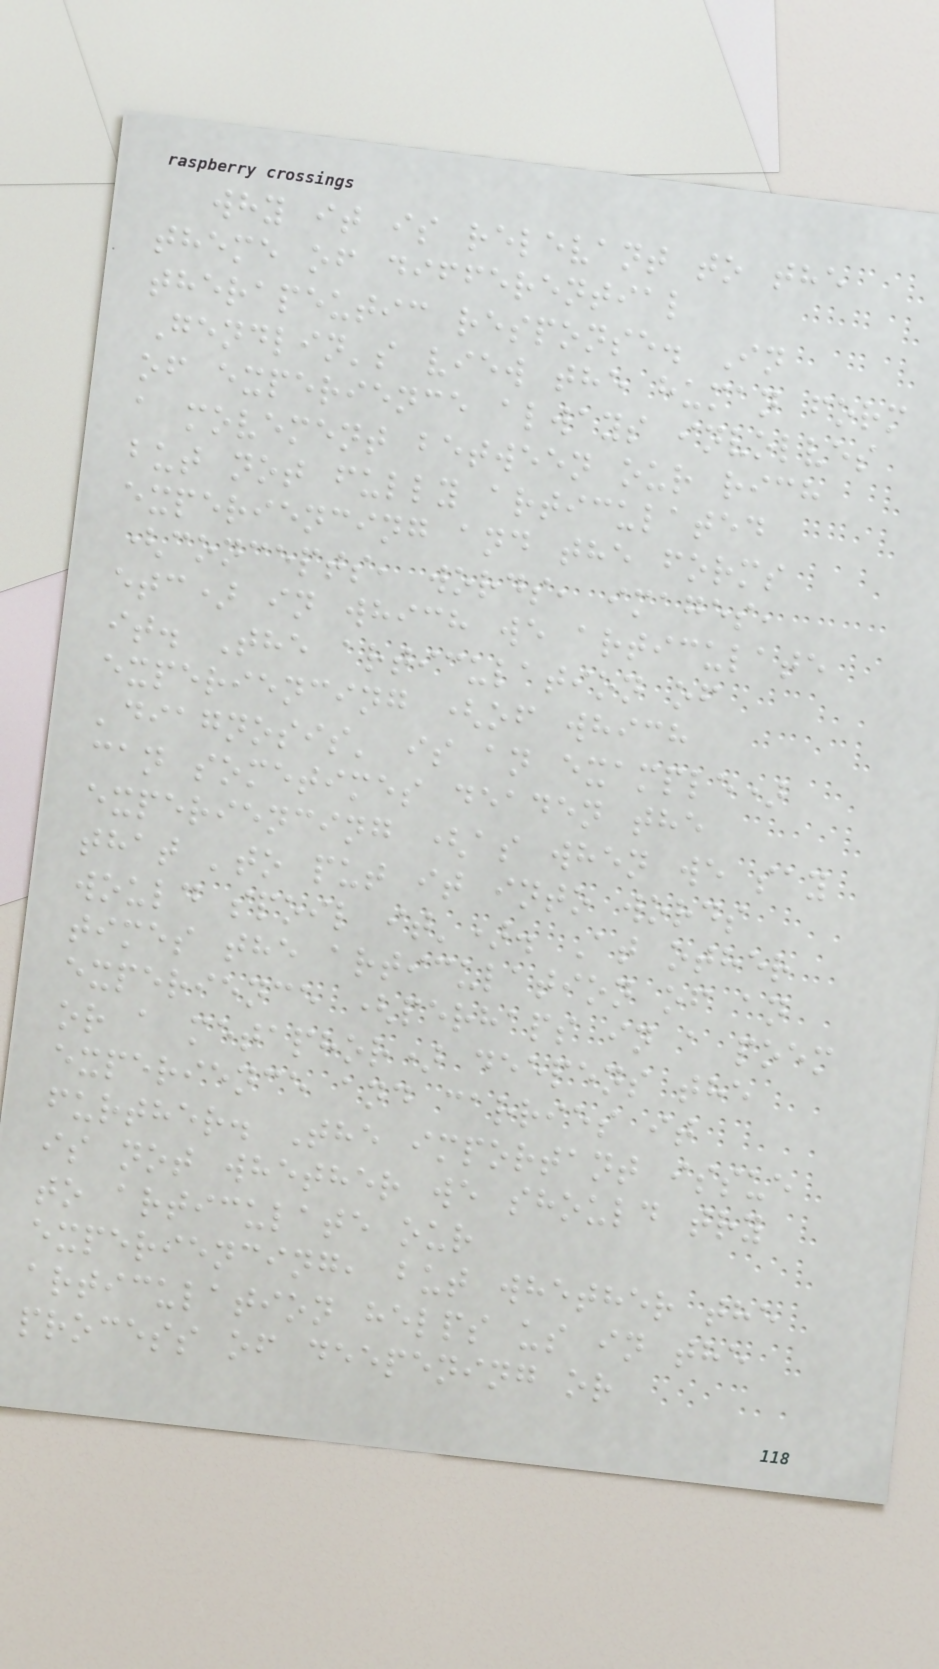why it is relevant to the
theme of differential
therapeutic response. In
Gendlin's view the human form
of experience always involves
a movement between our rich
but not fully articulated
experiencing and the forms
(concepts, words, images,
etc) in which we articulate
it. The articulation of
experiencing (of which
'diagnosis' is an example)
can sometimes deaden the
experiencing (as when we say
that 'to put it into words
would spoil it'). At other
times the articulation of an
experience (perhaps in a poem
or a metaphor) deepens the
experience and carries it
further. The important issue
is not whether we should try
to articulate our
experiencing, but whether the
articulation helps us in the
process of deepening or
